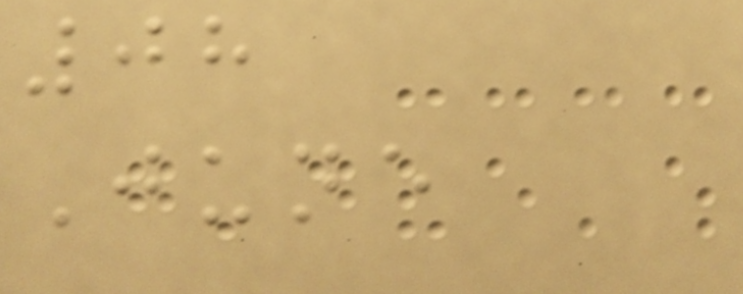08
June
